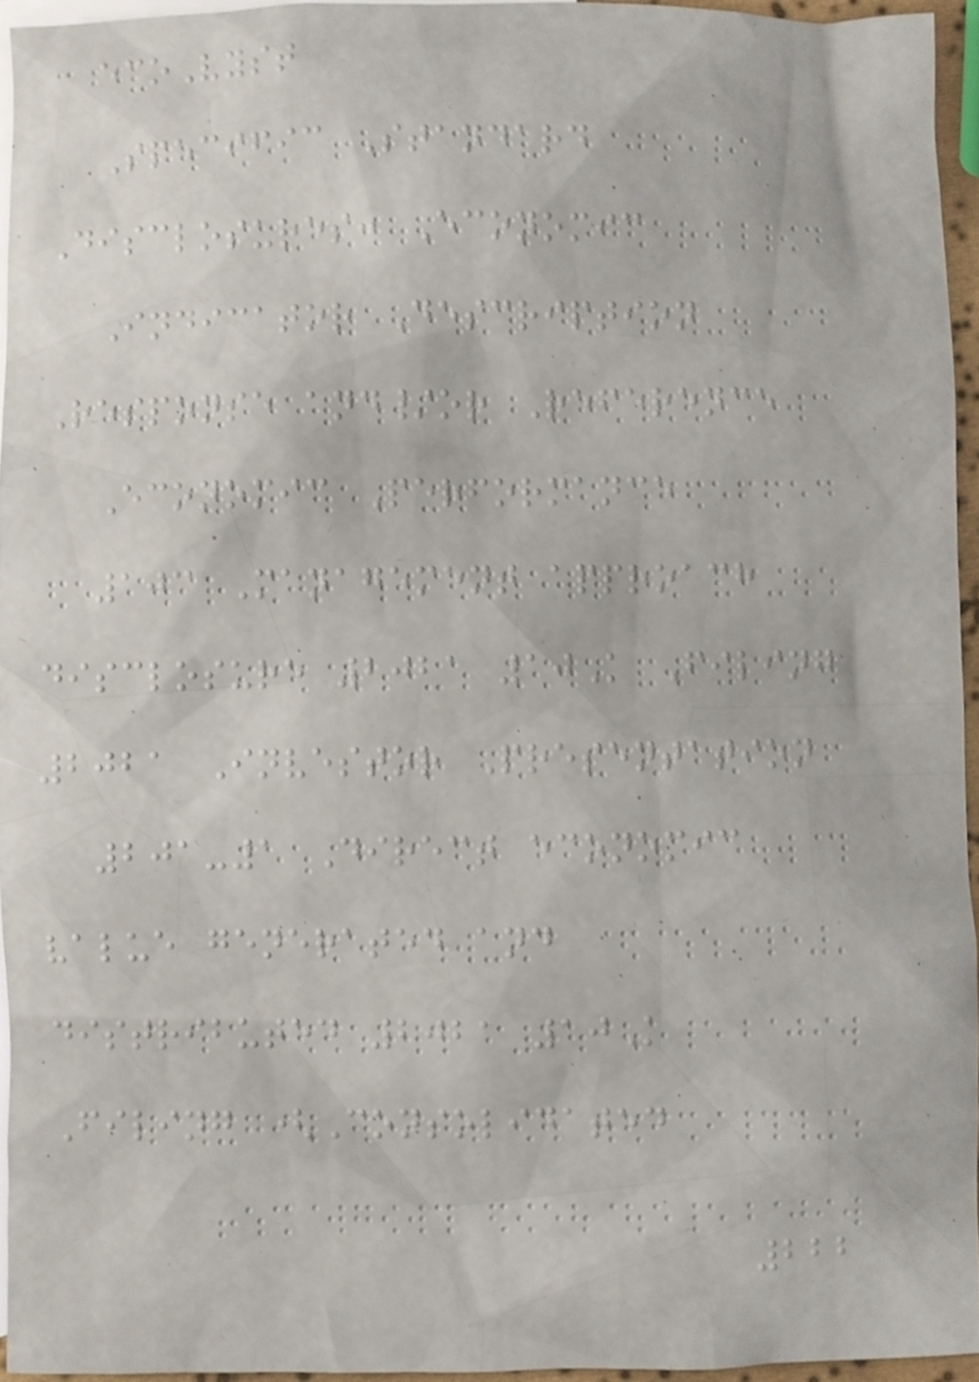ecoVyst
Specific Standard
Disclosures: Economic
Indicator Description
Response and/or Reference
Economic Performance
103 Management approach
disclosure 2021 10K Filing
2021 Investor Presentation
201-1 Direct economic
value generated and
distributed 2021 10K
Filing (Consolidated
222
